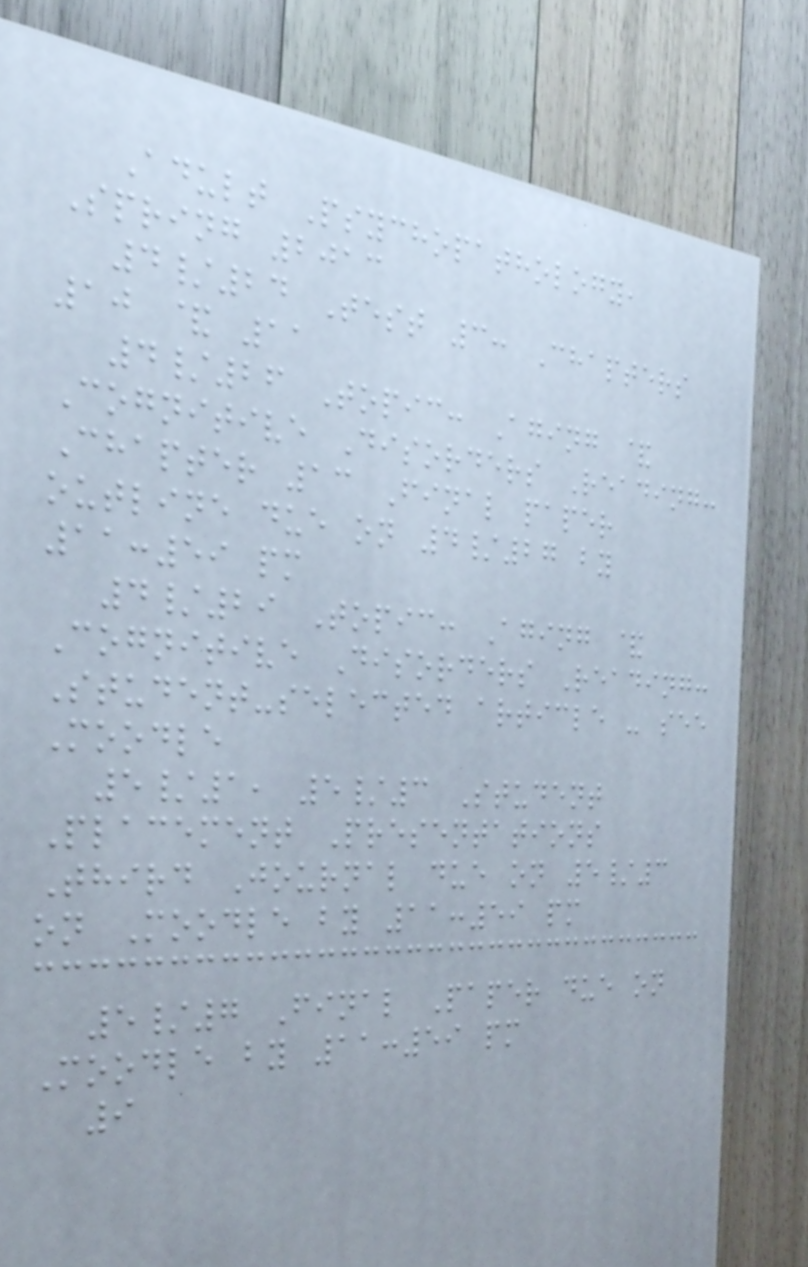Adult Psychopathology,
Spring 2013
4/24 Test 3: Chapters
10 & 11
4/26 Topic: Aging &
Cognitive Disorders Reading:
Chapter 13 Final paper
outline due on 4/27 by
11:59 pm
4/29 Topic: Aging &
Cognitive Disorders Reading:
Student-selected article - see
Moodle
5/1, 5/3 Student
Placement Presentations
Third Journal due on 5/3
on Moodle by 11:59 pm
5/7 Final Paper due on
Moodle by 11:59 pm
9
